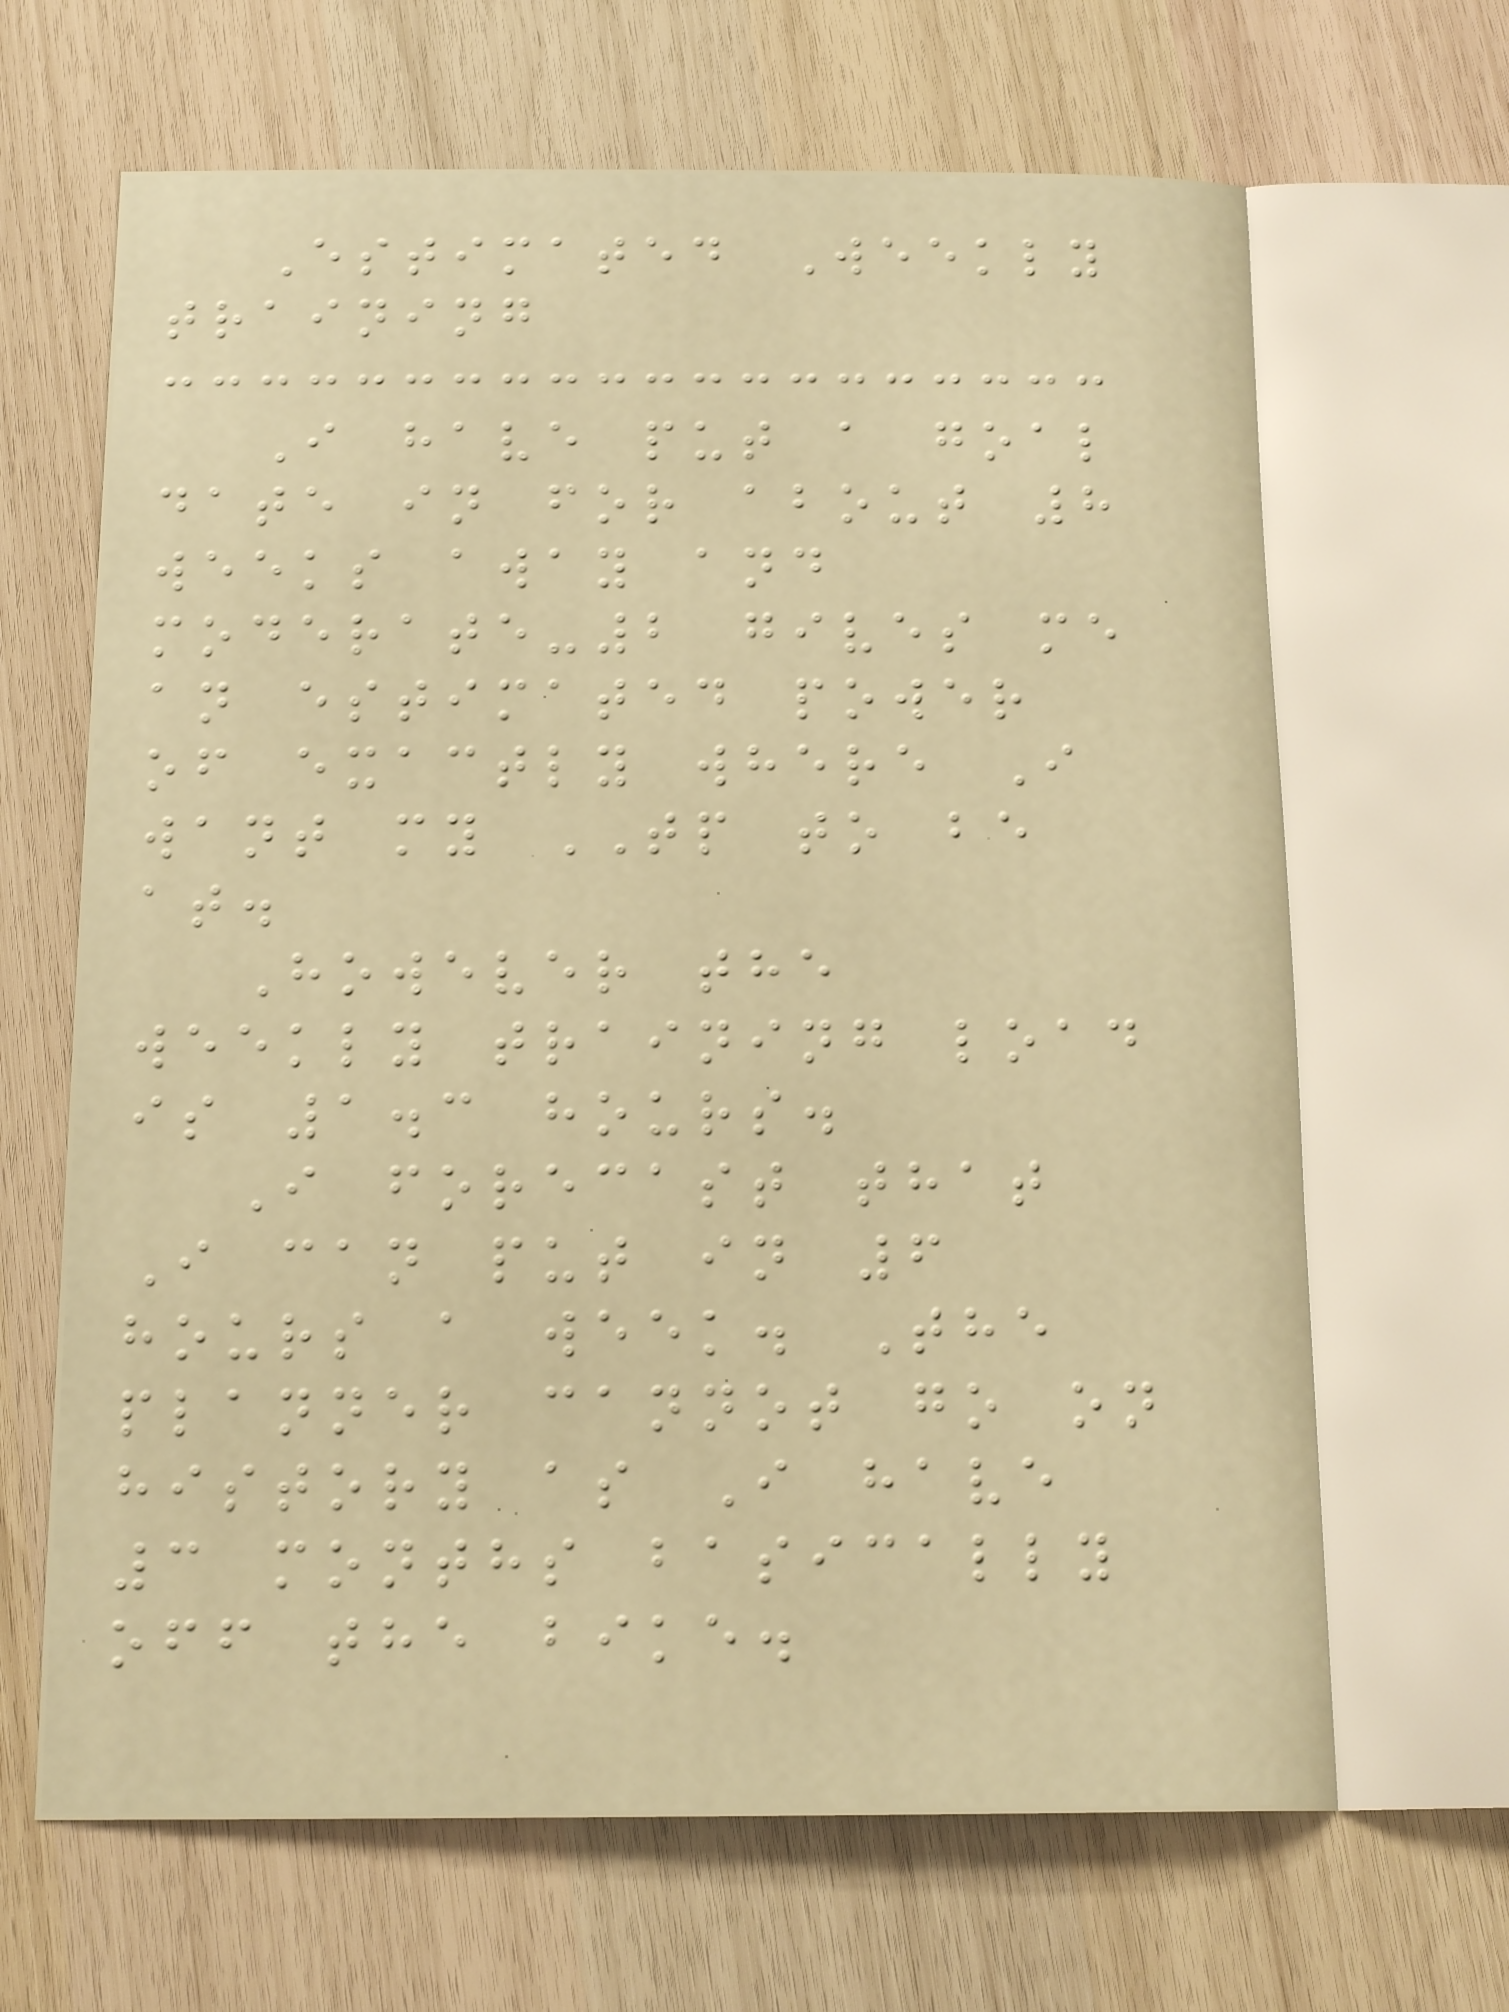Estimated Weekly
training
I have put a goal
date in for about 8
weeks away and
moderate-2 gives me
an estimated power
of exactly where I
want my TP to be
at.
However the
weekly training load
is 1.3 hours.
I forecast that
I can put in 6
hours a week. The
planner cannot go on
history as I have
3 months basically
off the bike.
